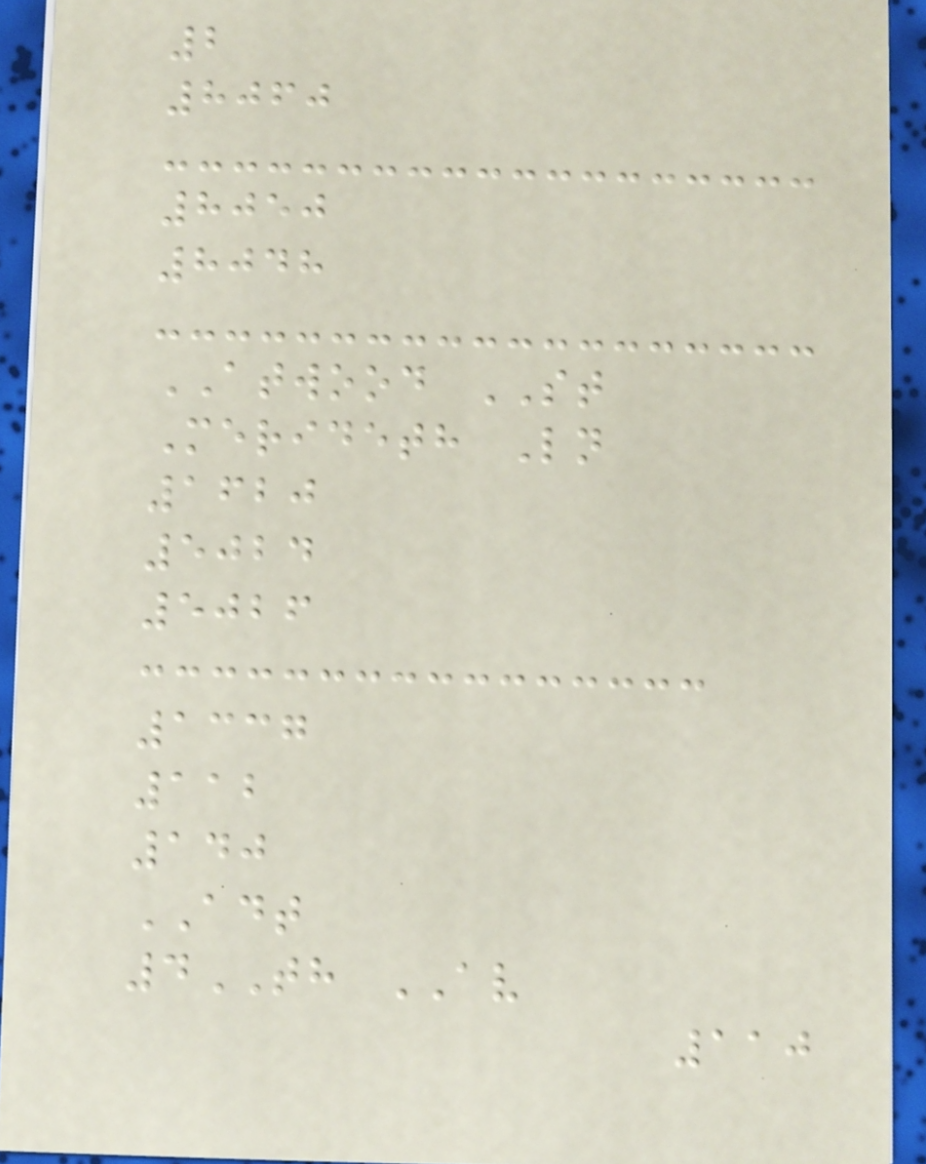2
8060
8050
8048
ATWOOD ST
Merideth Ln
1620
5024
5026
1337
112
140
ADT
4TH AV
110
